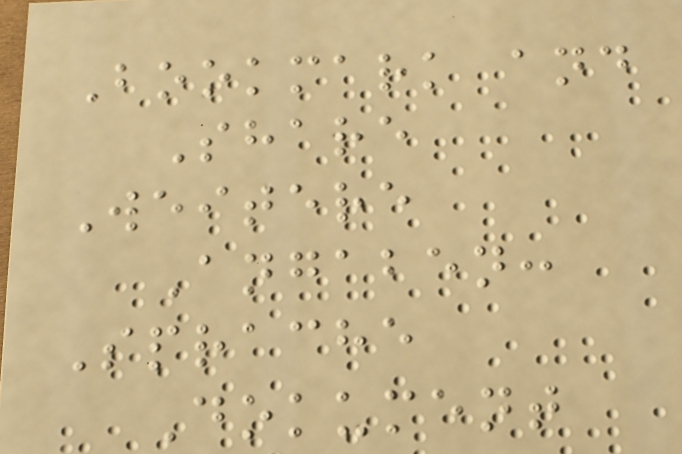Bookmark and
Share
Weitere
Angaben:
Sprache
Dokument
